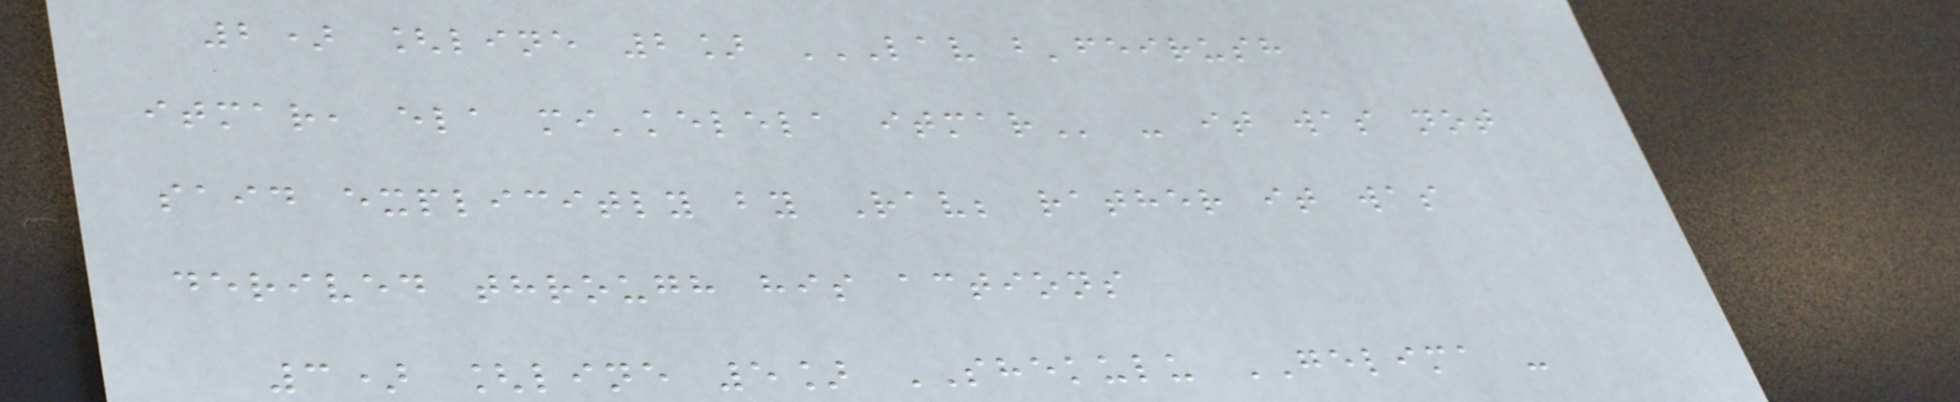2) [line 2] LAV B'FEIRUSH
ITMAR, ELA MI'KELELA ITMAR - it was not
said explicitly by Rav; rather it was
derived through his actions
3) [line 5] SHEKULU GELIMA -
